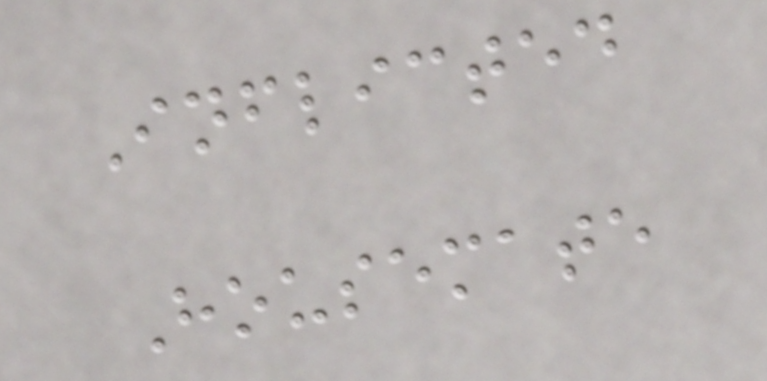Inflicted
Housemate
